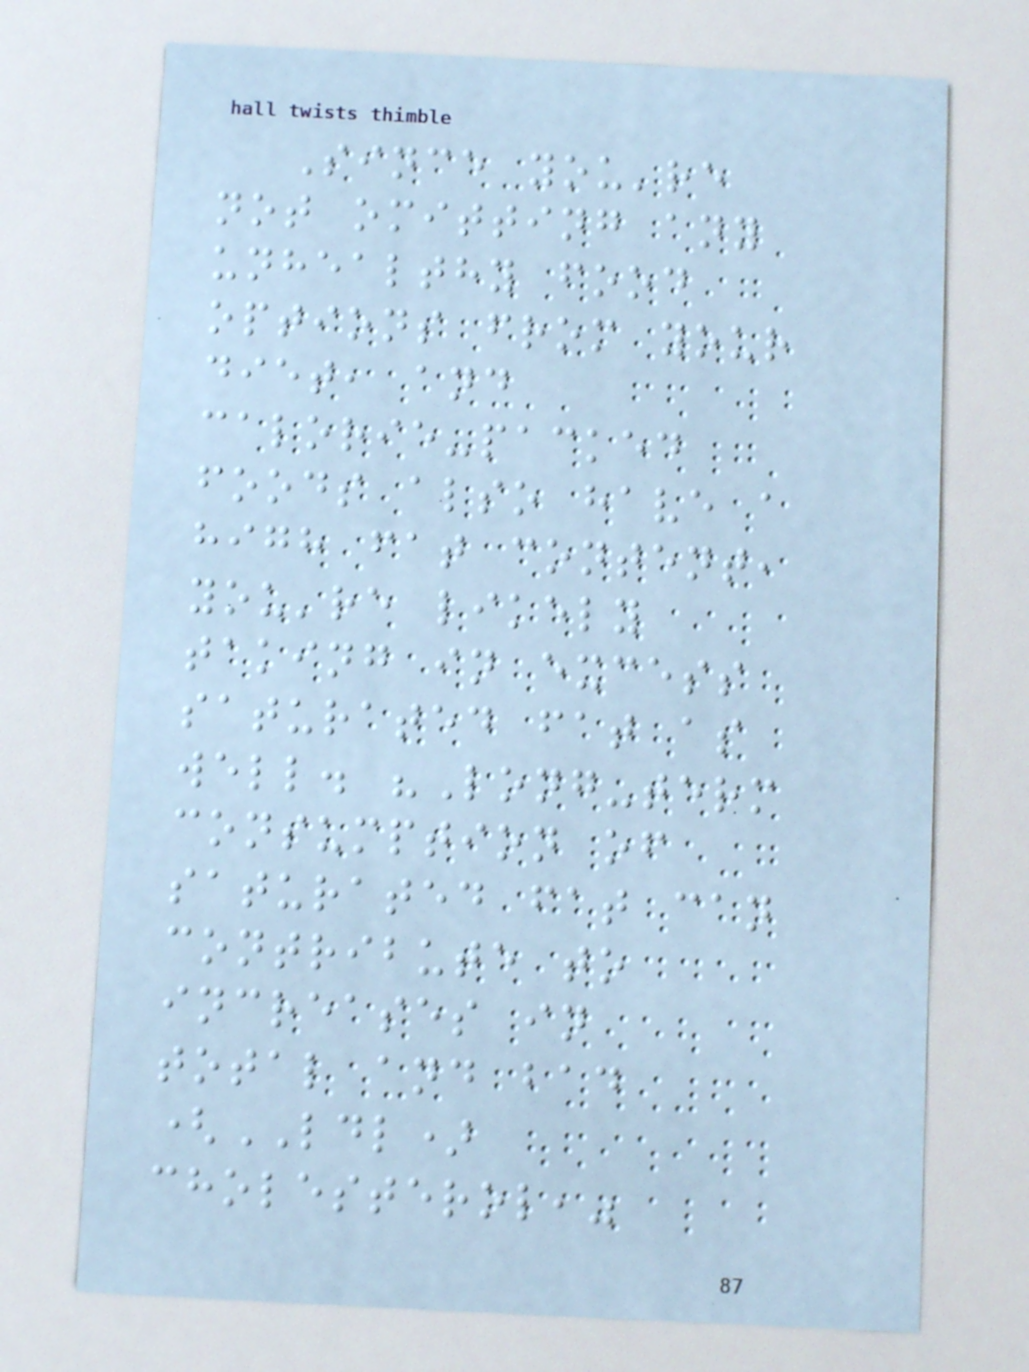Since you're
not omitting any
unhealthy food
options from your
diet, and
calorie-packed
foods also have a
high fat content,
you're likely
taking in excess
saturated fat as
well. "Long-term
consumption of
saturated fat can
contribute to
increases in
total and bad
(LDL)
cholesterol,"
